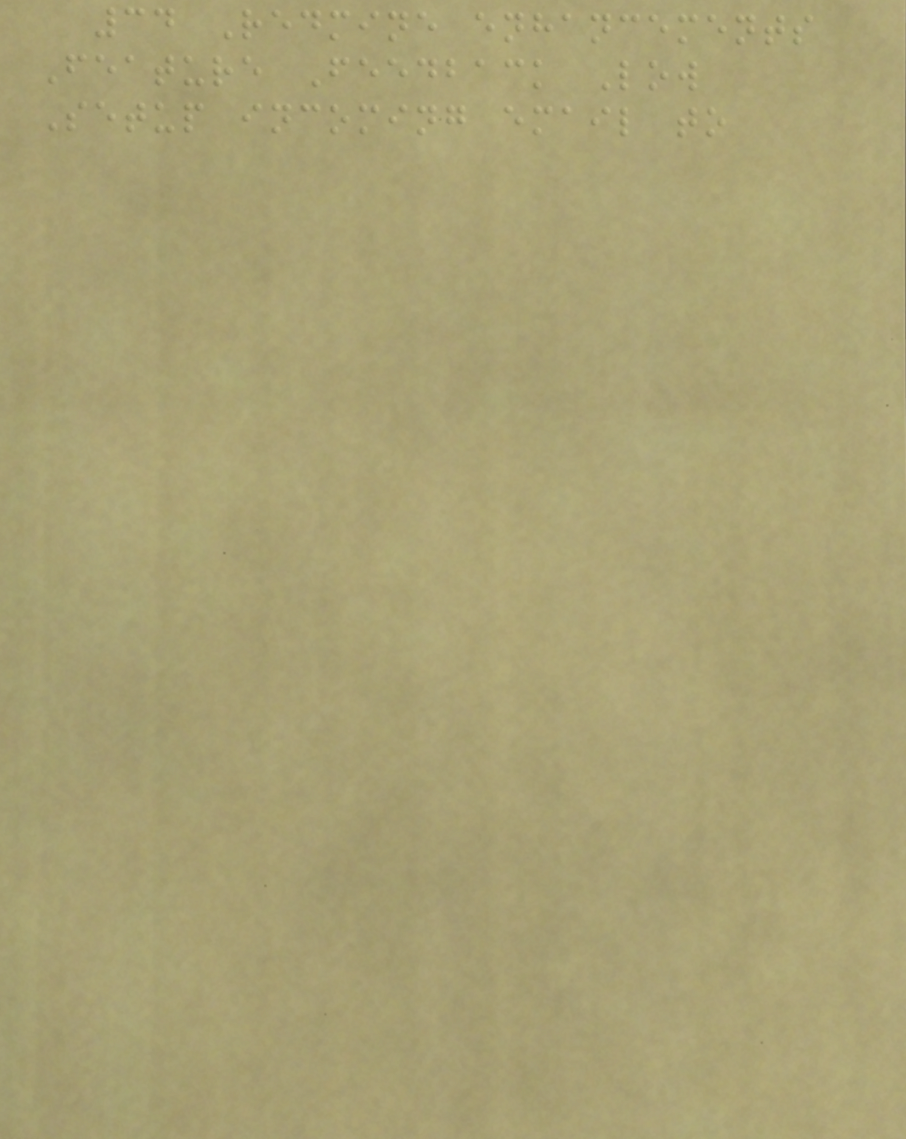34 Redmine enhancements
Feature Feedback Low
Setup incoming email to
